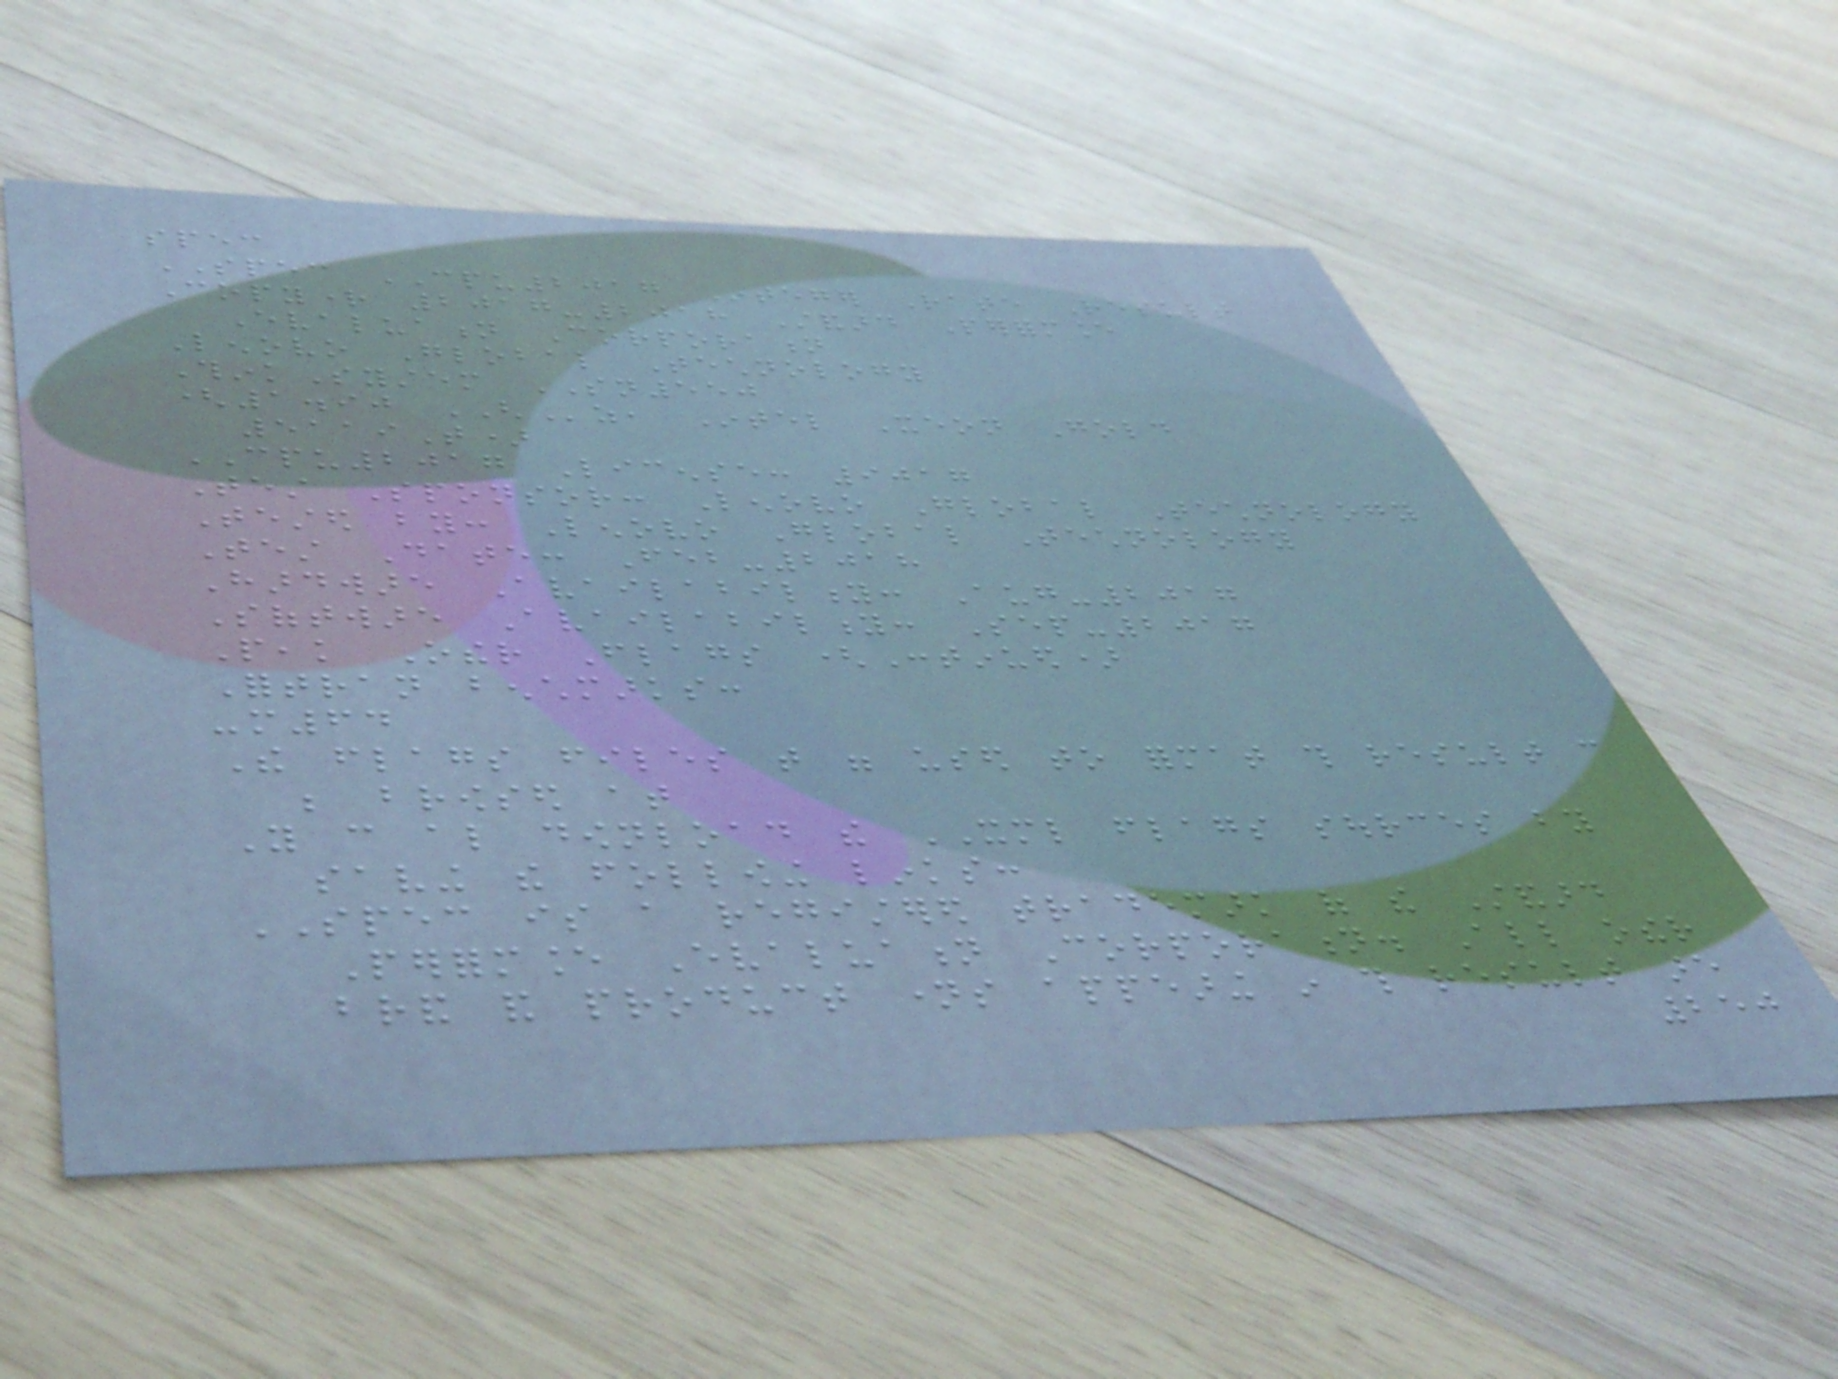spec
SPEC CPU2017 Integer Rate Result
Copyright 2017-2018 Standard Performance
Evaluation Corporation
Lenovo Global Technology
ThinkSystem SN550
(1.90 GHz, Intel Xeon Gold
5119T)
CPU2017 License: 9017
Test Sponsor: Lenovo Global Technology
Tested by: Lenovo Global Technology
Test Date: Feb-2018
Hardware Availability: Aug-2017
Software Availability: Sep-2017
Peak Other Flags (Continued)
Fortran benchmarks:
-m64
The flags files that were used to format this result can
be browsed at
You can also download the XML flags sources by
saving the following links:
SPEC is a registered trademark of the Standard
Performance Evaluation Corporation. All other
brand and product names appearing in this result are
250
